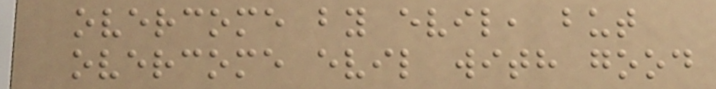overcome by evil, but
overcome evil with good
